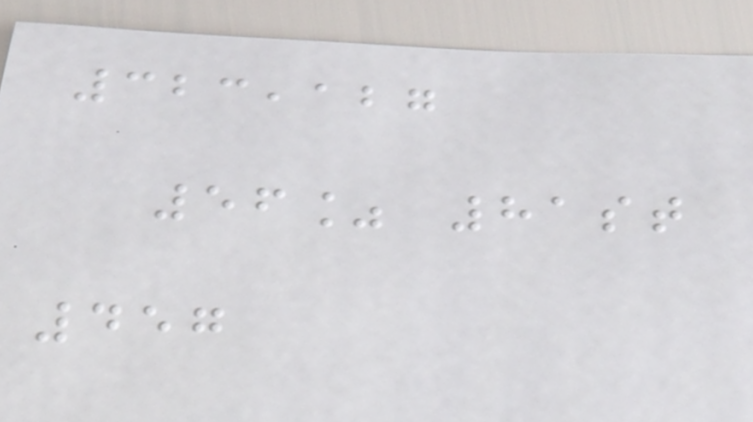323,127
56% 81st
457
